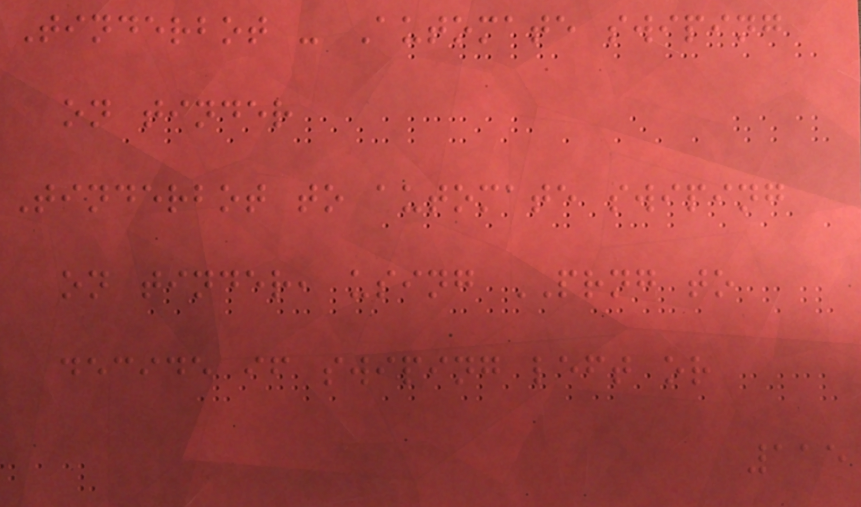Tinderbot - Automate swiping
on tinder
Tinderbot to automate swiping
on tinder, using PRNG to
decide if swiping left or
115
